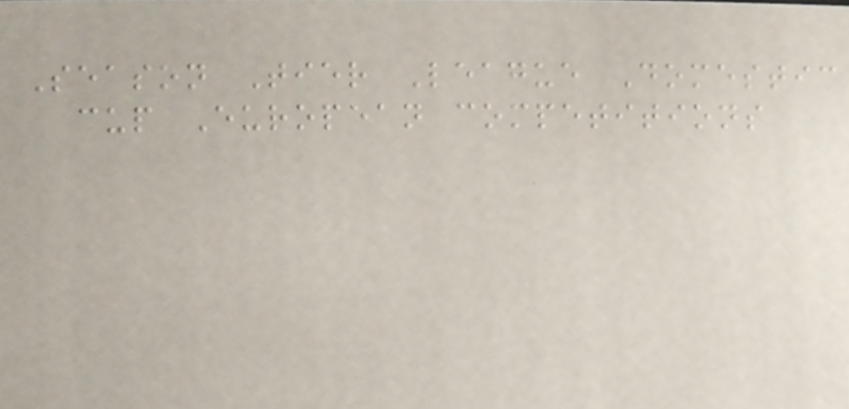Season Tier League Domestic
cup European competitions
